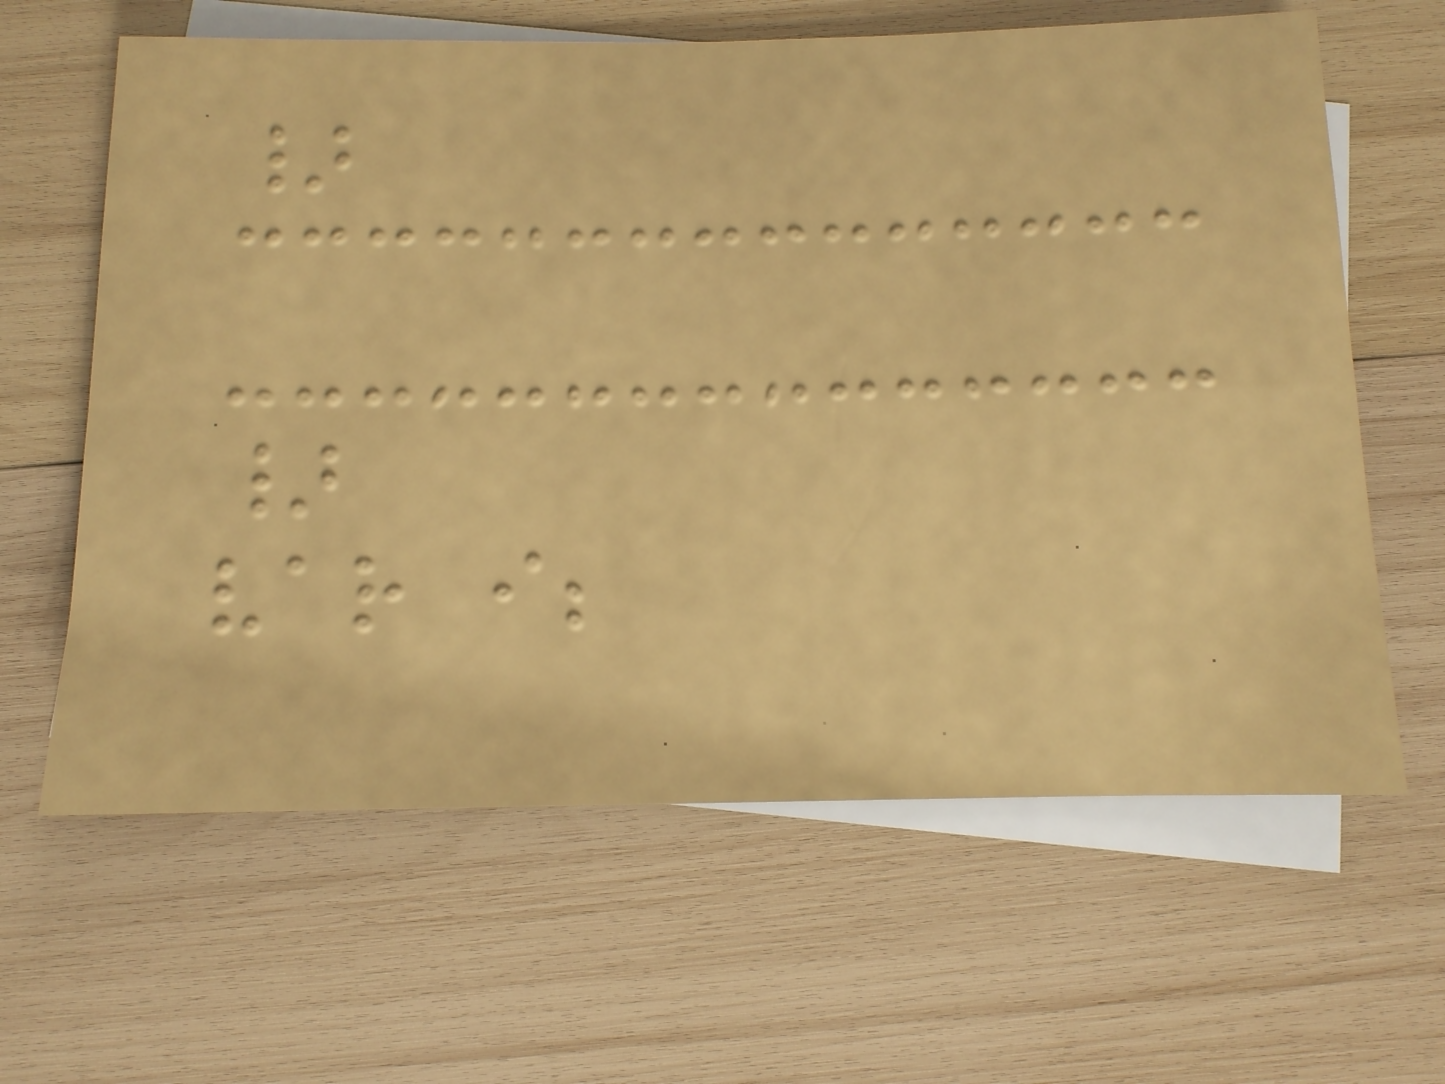}
}
var i;
